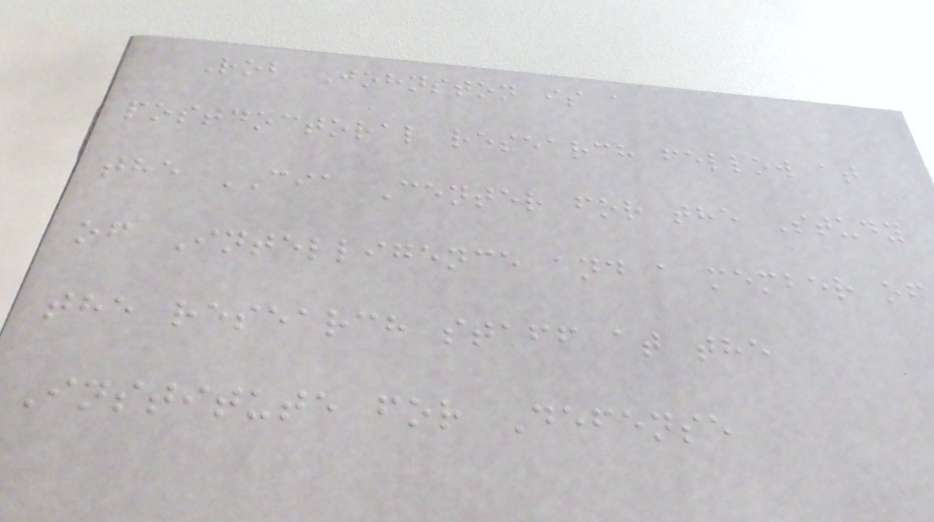Rob Johnston is a
postdoctoral research fellow at
the CIA Center for the Study
of Intelligence and a member of
the research staff at the
Institute for Defense
